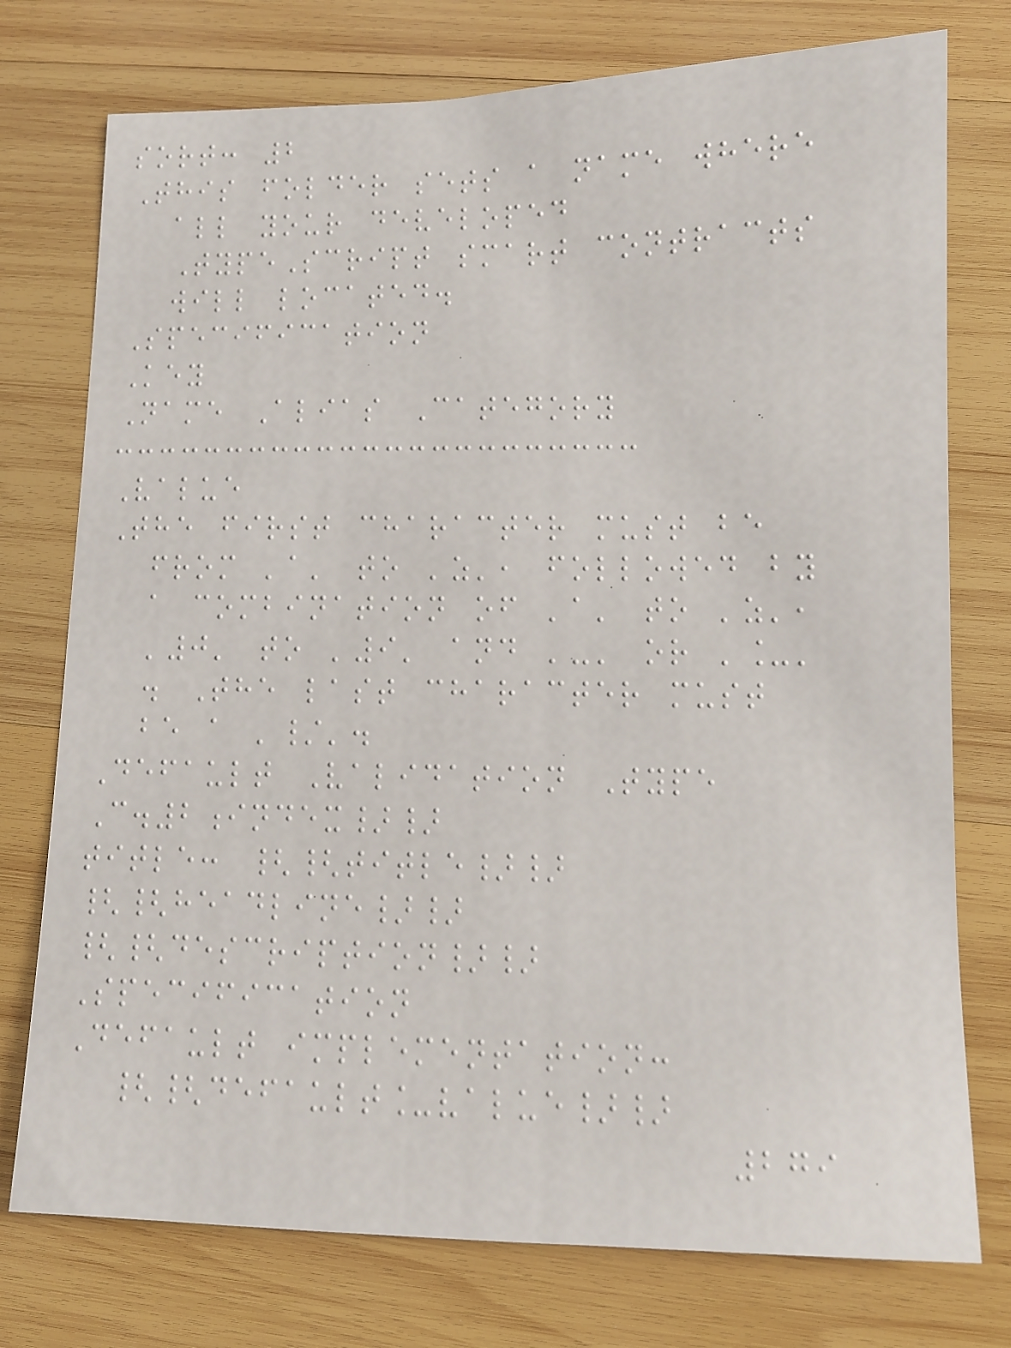sort: 2
This folder sets a name where
all your developed
TypeScript smart contracts
will located.
Specification
Key
Name Alias Category
Value
The first character must be
from 'a' to 'z', followed by
a combination of 'a' to 'z',
'0' to '9' and '-' or '_'
. The last character must
be a '/'.
Default Validation Type
C.2index}}
title: {{title}}
{{headline}}
{{description}}
Specification
Default implementation:
{{default_value}}
279
